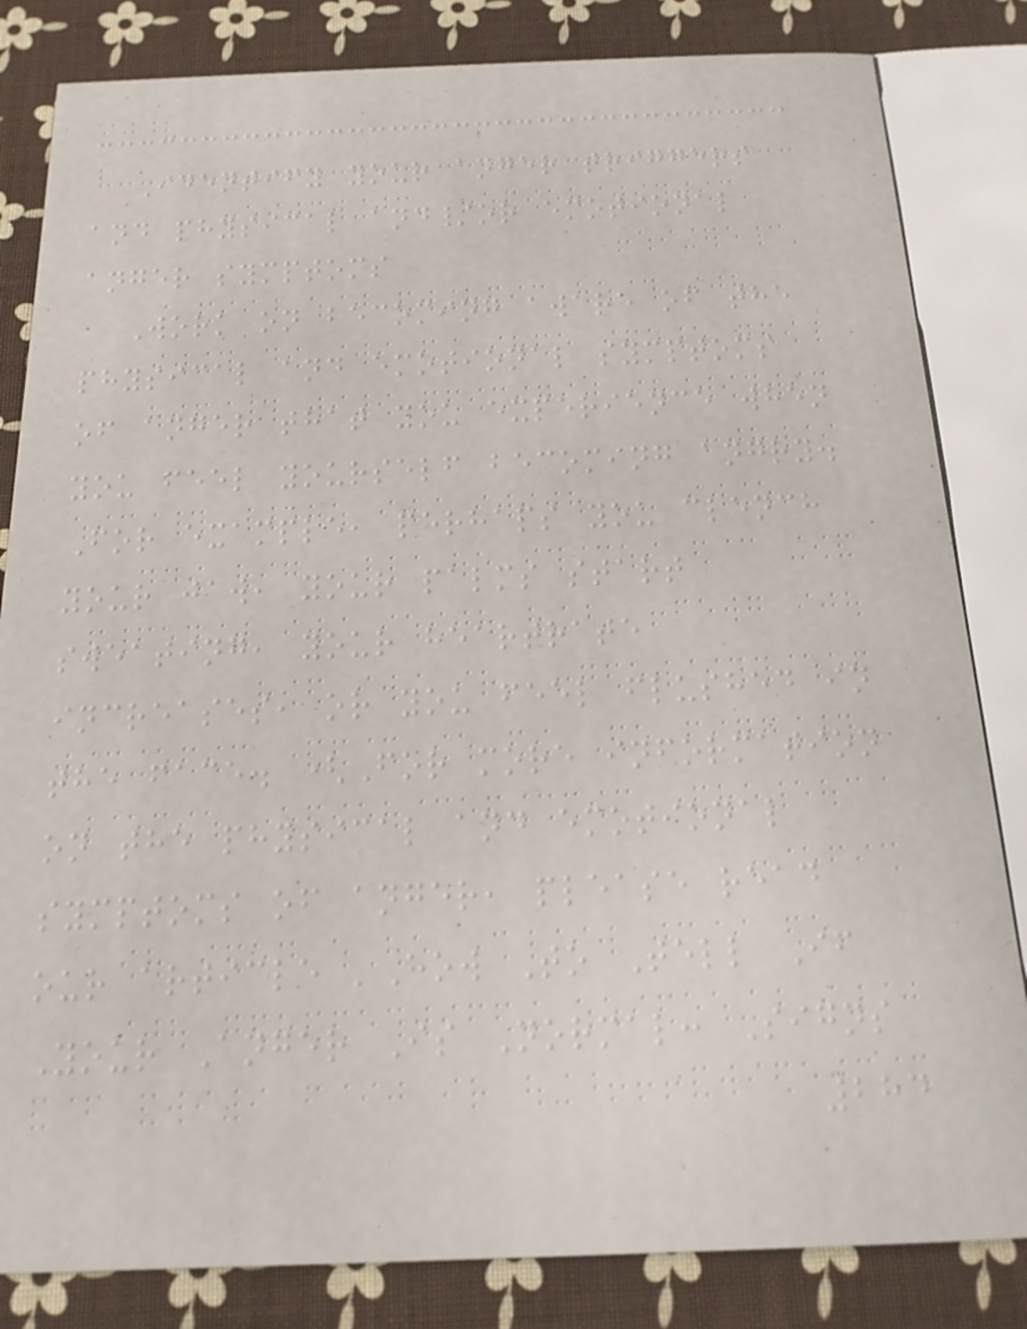Identify your anger triggers
and physical and/or emotional
anger symptoms
Work on becoming aware of the
physical and emotional symptoms
of anger that you experience when
you feel yourself becoming angry.
For example, perhaps you clench
your jaw, your palms start
sweating, your heartrate
increases, or you feel flushed in
the face. (For more information
on the physical and emotional
symptoms of anger, please read
our article 'How To Tell If
Your Anger Is Normal: Signs
284
